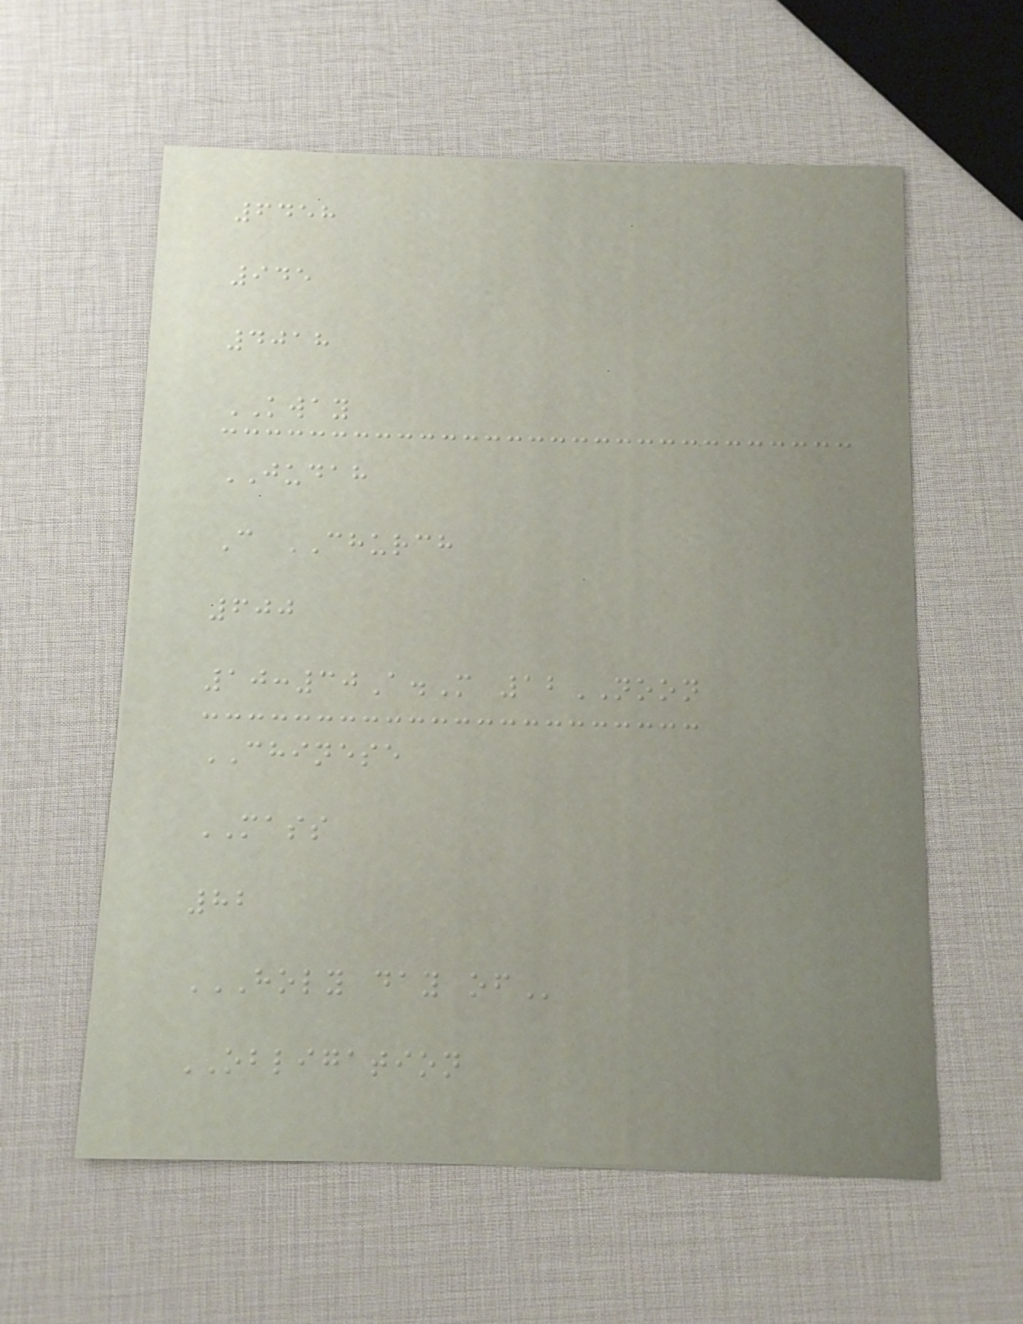6458
945
4018
KWAY
JUDAH
C CHURCH
600
10:30A.M 12NOON
CHINESE
MASS
82
HOLY DAY OF
OBLIGATION
